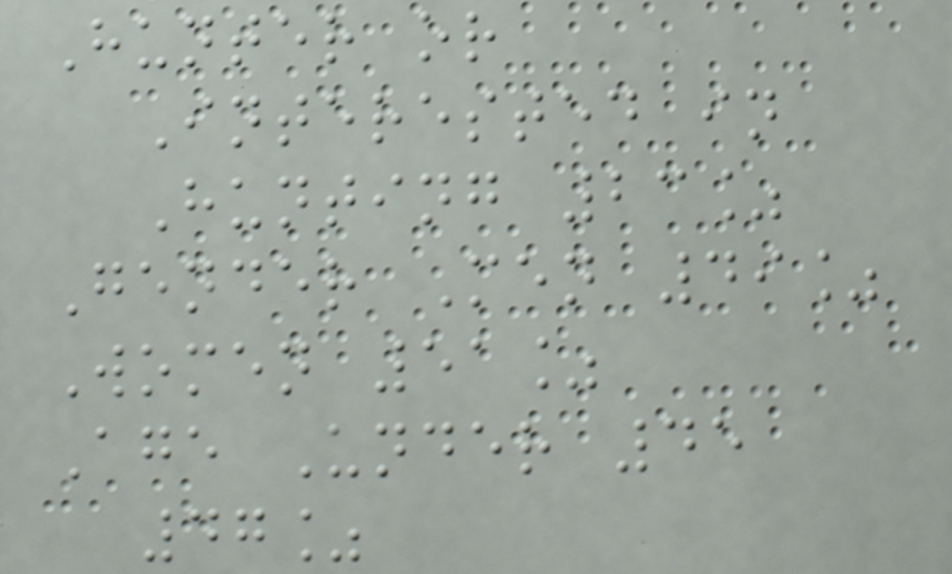Hunter or
Interested in
Hunting 23%
Gender Men 49%
Women 51%
Age Under 45
47%
